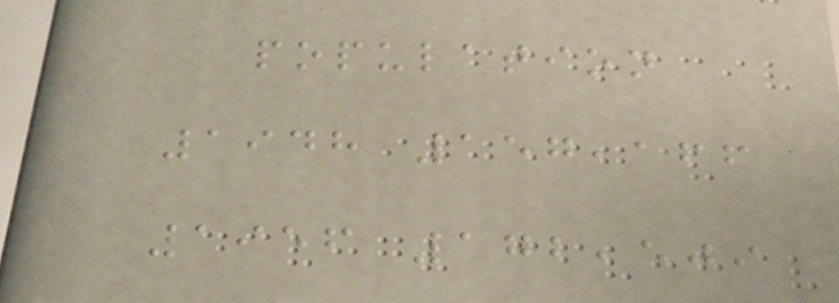population
1948 157,166
1956 172,509
